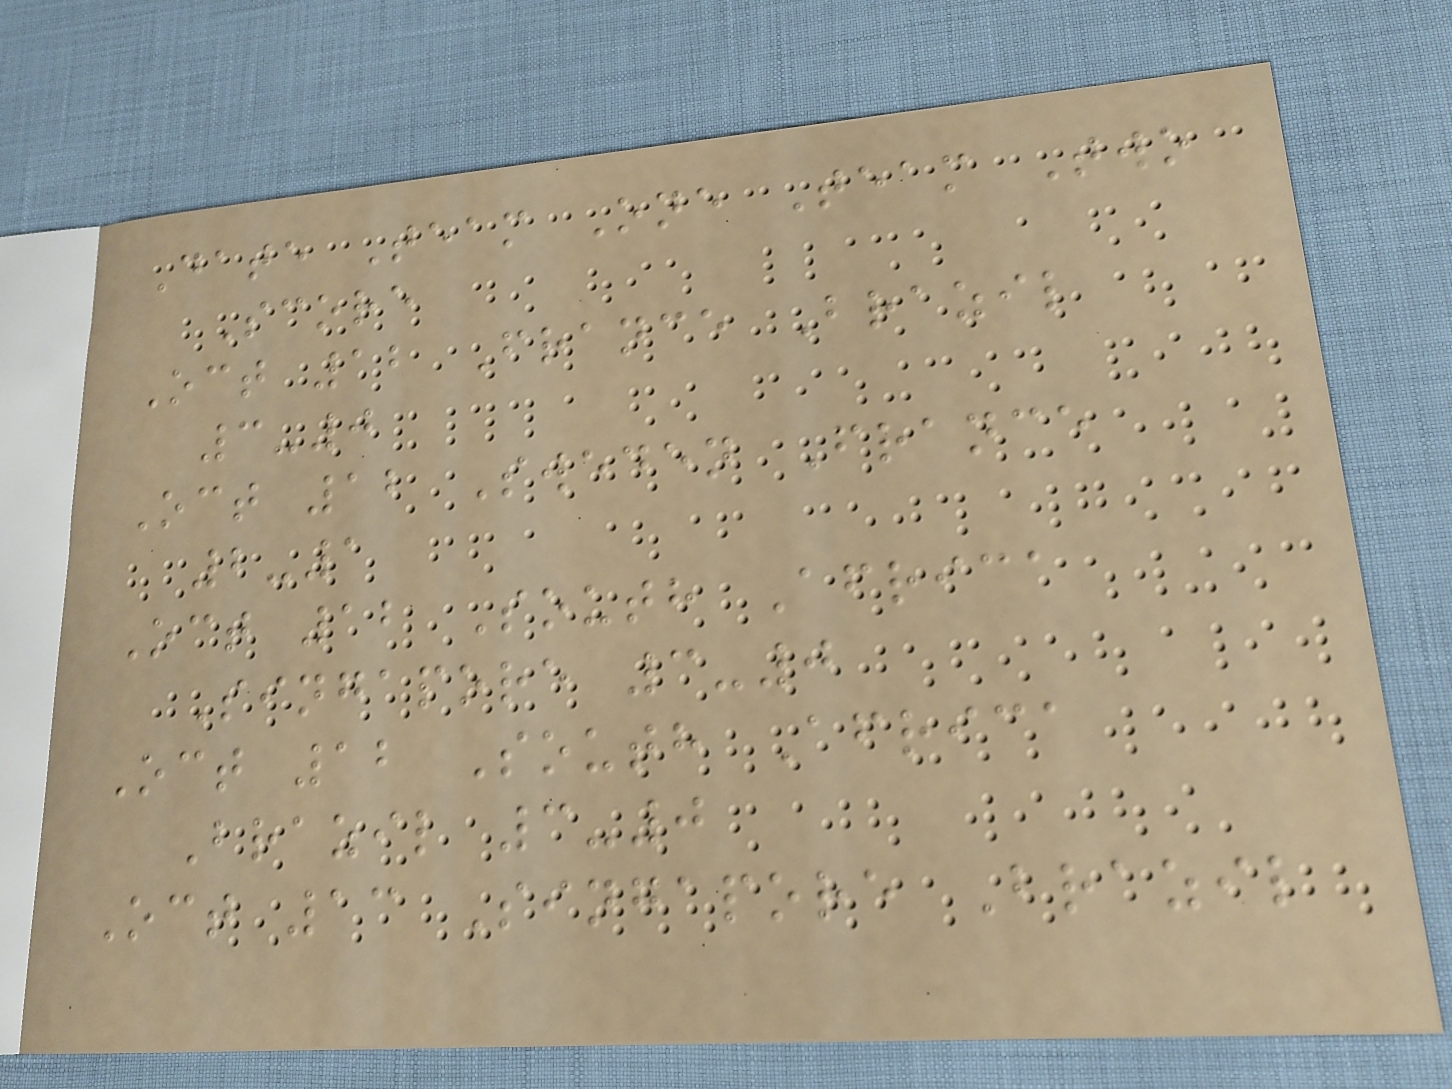Date Team One Team Two
Score
Oct 12 France Brazil
3-0
Oct 12 Sweden France
2-1
Oct 12 South Africa
Singapore 3-0
Oct 12 South Africa
Brazil 3-0
Oct 13 Singapore Brazil
